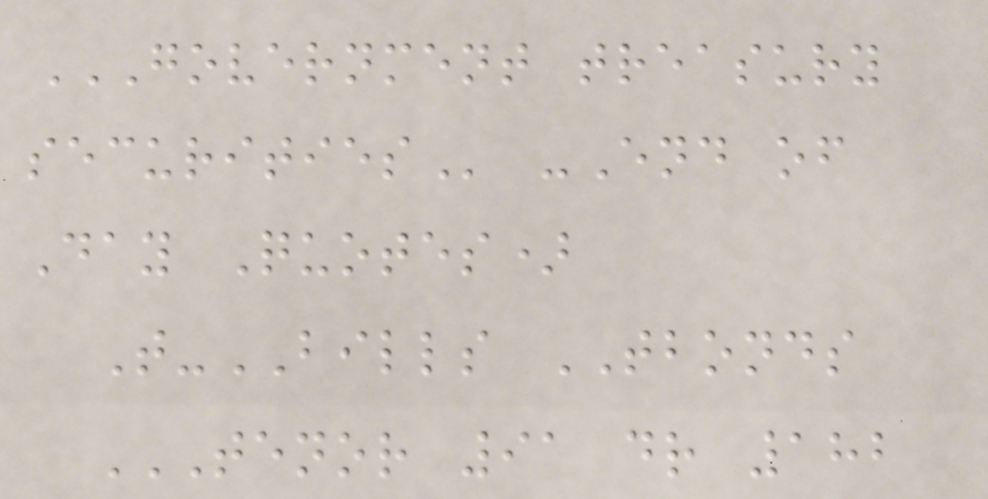GOVERNMENT TREASURY
SECURITIES -End of
Day Quotes)
T-BILLS TBONDS
TENOR 91 DR 182
